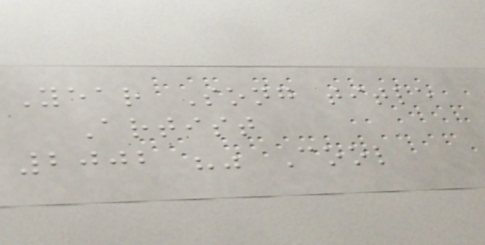Year Song title
Artist
2002 "" Cool
